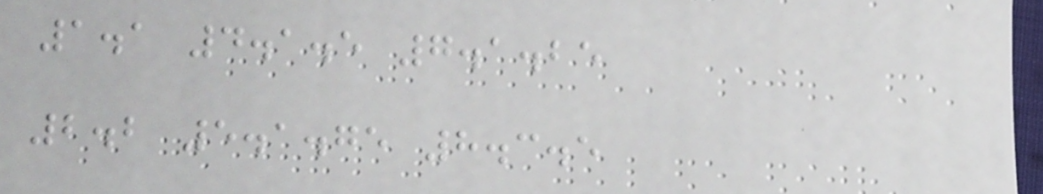1.1 4.1.5 7.1.25
2.2 5.1.75 8.3.5
